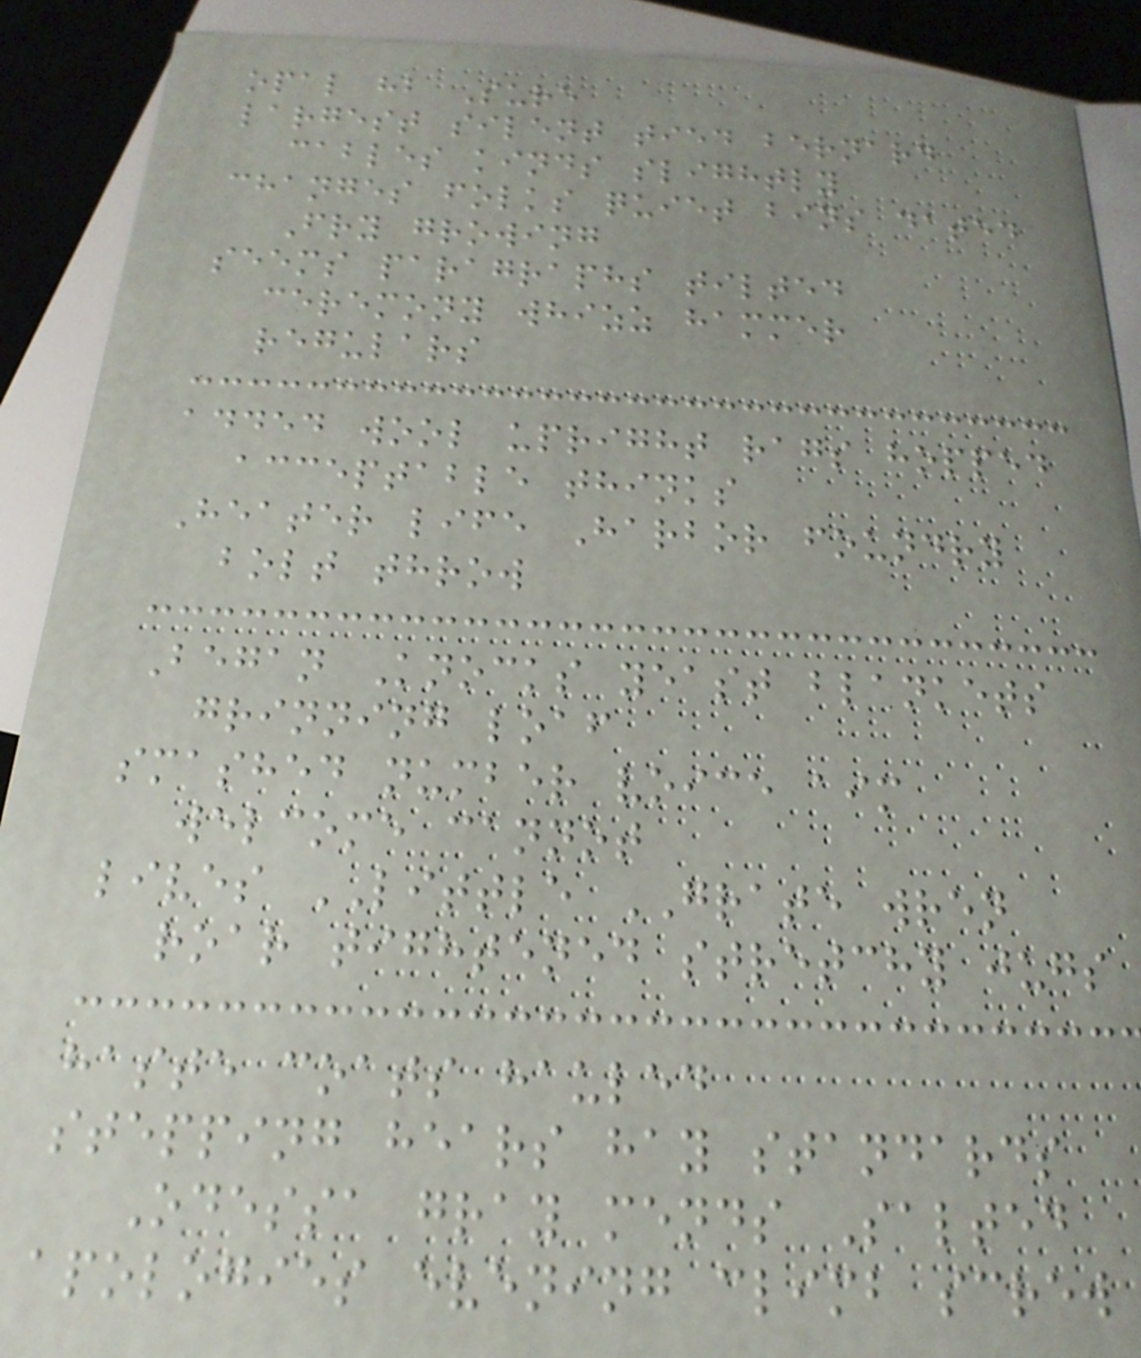opal hb Sure
largest silent tied bernard
cables kinds slightly
changes folks quiet bins dated
Fry growing
seems paragraphs tilted
ceremony whizz hammer
regulars
added wool upright rags hopped
acceptable thinks
Heater life Harbor foundry
bolt throw
Began Knocks yeast blankets
grinning loaf
smashed number voice aim
welcome cannot
lives LITTLE GRATE wren
roar tightened stretchy jugs
haste coats hauled
stepping hears hay standards
Odessa gray mends Salted
apologies evening climb screw
